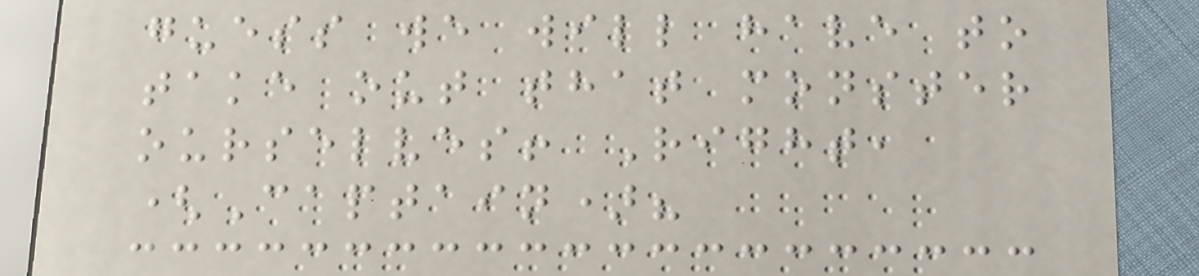guess we will have to
take out that monster
ourselves! Right,
(Captain)?
